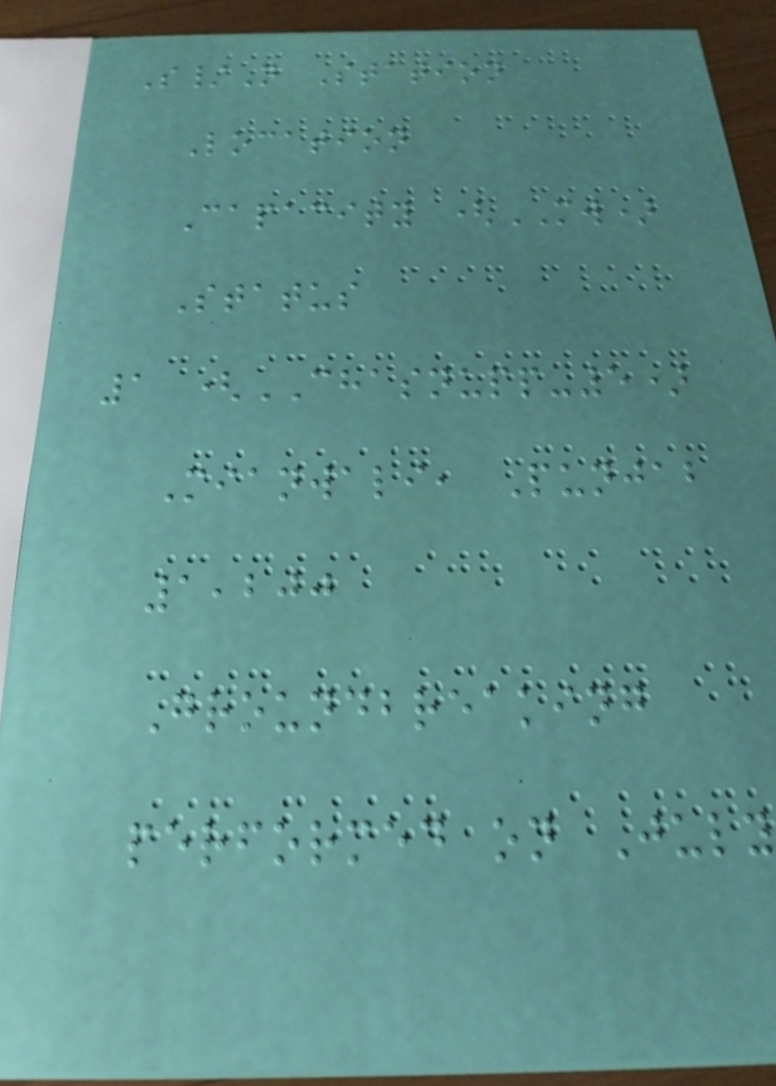S/N Station
Location
Capacity (MW)
Status
1 (CHASNUPP-5)
Mianwali, Punjab
1,200
Groundbreaking
performed on July
